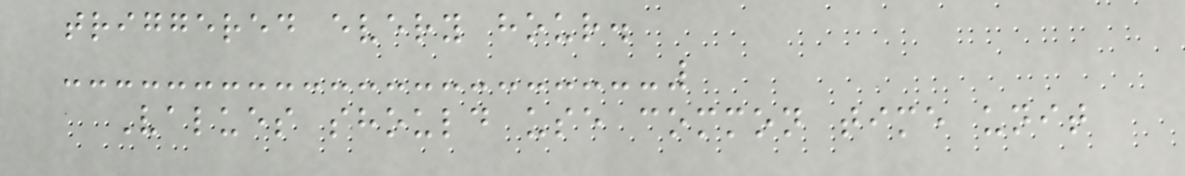triggered every hour.
Values should use common time unit
